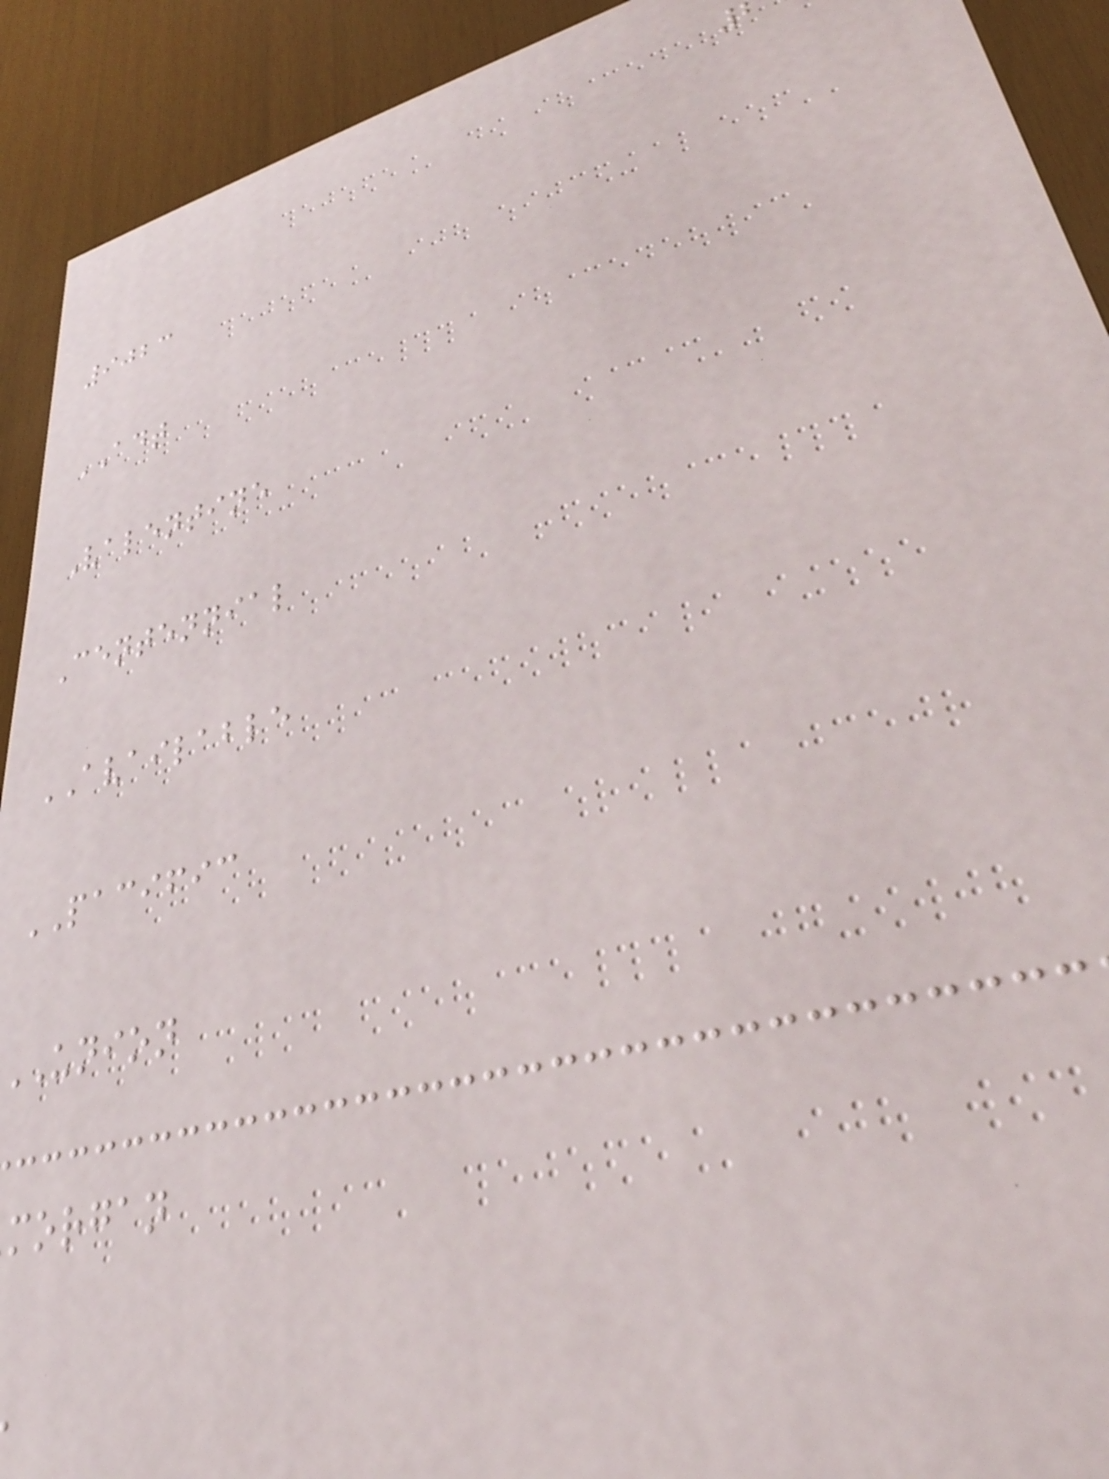9023
ADT
Valentine
Centennial
AVAILABLE
PACIFIC
UNION
morgan
